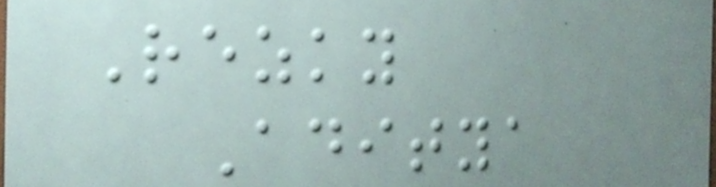Rezky
Aditya
